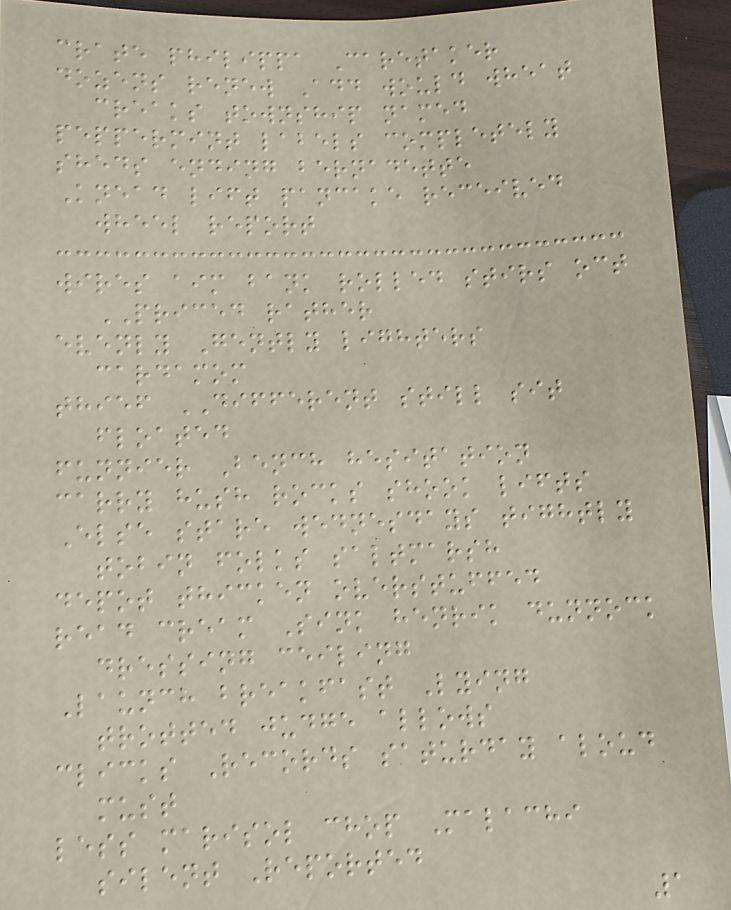crate philippa Caretaker
dozens renew Add would wheat
creaks township named
peppermint labels completely
sheds ending bernadette
Knead lift pancake received
wheel report
wires aim bank rolled stirs oct
PRICED rather
evenly Gently lighters
cardamom
thief DIFFERENT still sit
floated
funnier Bench hesitation
carry hush rocks shook lifts
Else stare wednesdays tightly
tobin folks saltmarsh
depot thicken overstuffed
read cream Sink henrik dunnock
dressing ceiling
Launch breakfast Lying
trotted judge allows
clicks Records saturday aloud
must
less marisol chop Malachi
silent Reported
1
